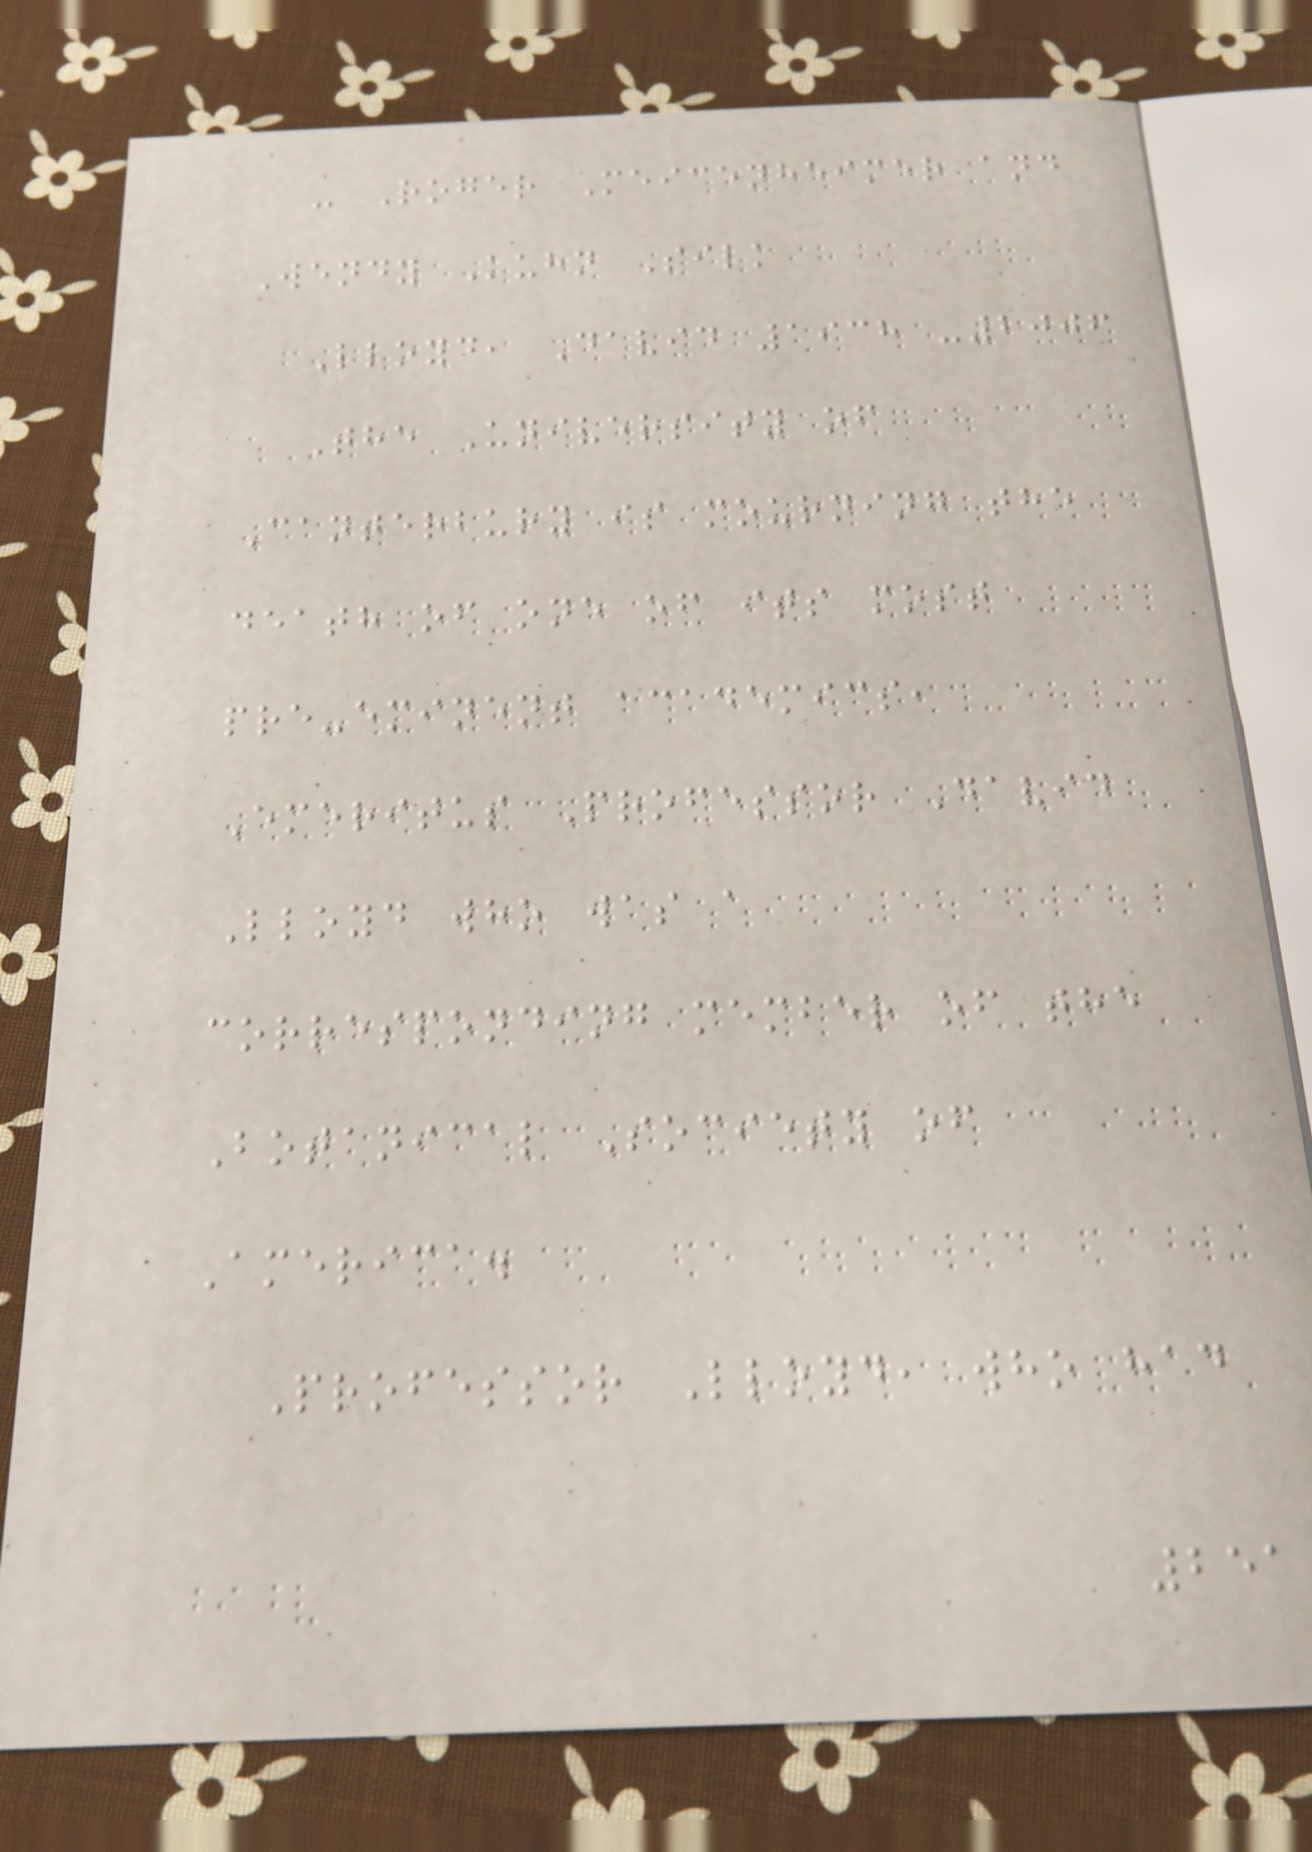- Roger Meicenheimer and
Wendy Kuhn Silk
Lloyd, David 1938 -2006
The University of
Canterbury is mourning the
death of one of its most
pre-eminent academics,
Emeritus Professor David
Lloyd who was a
corresponding member of the
Botanical Society of
America.
Professor Lloyd, who had
251
